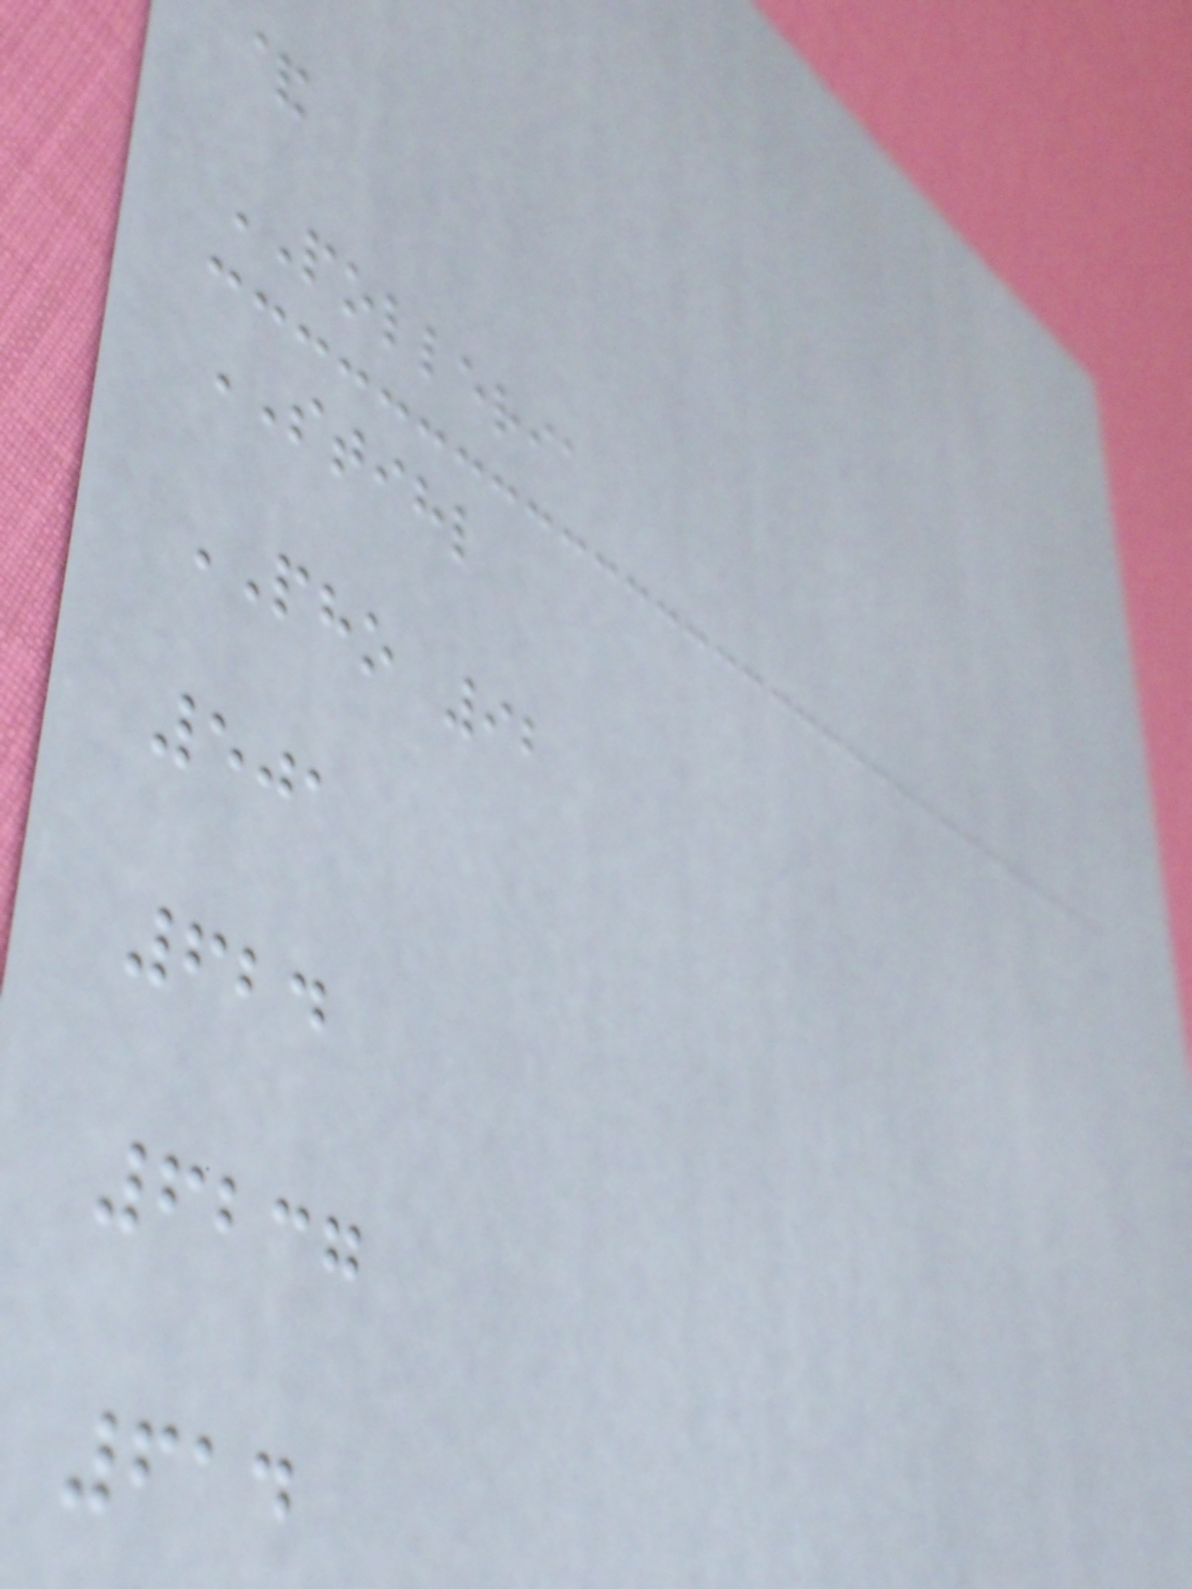&
POLLERIA
STIHL
PHO 92
501
624
6237
614
